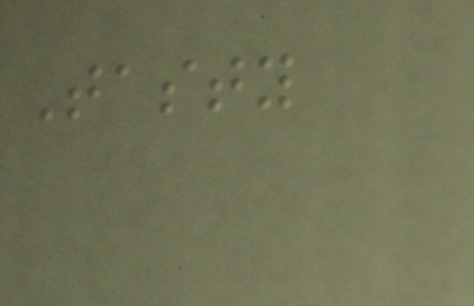Tasty
